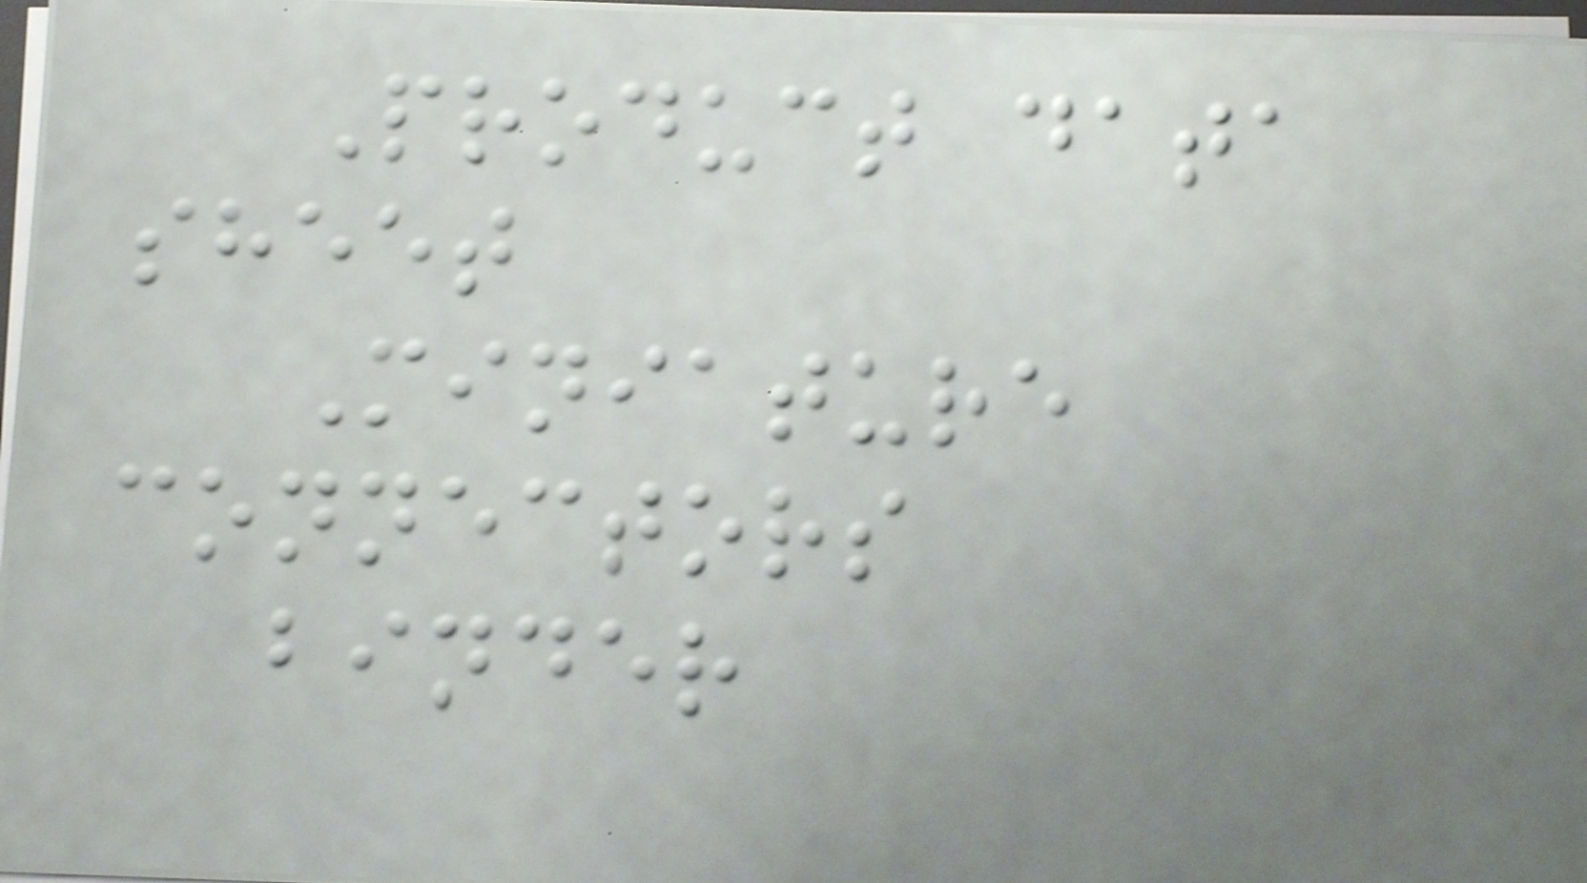Product data
sheet
Miniature
connectors
binder
